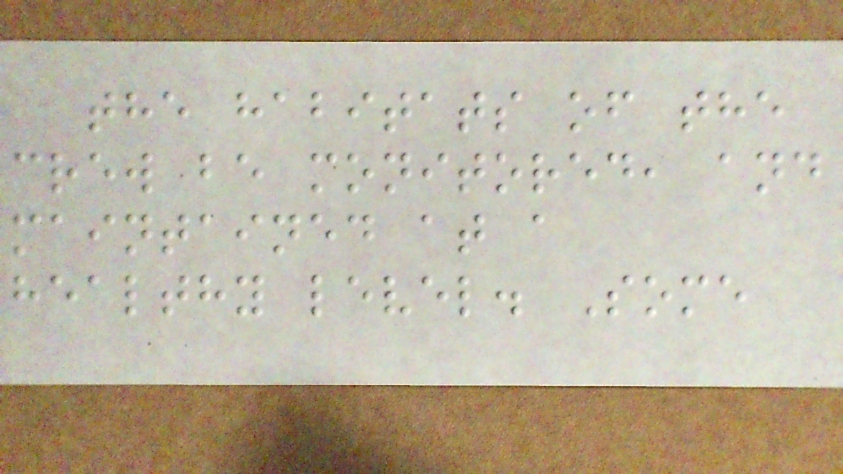the habitats of the
crew be monitored, and
maintained at a
healthy level. Some
